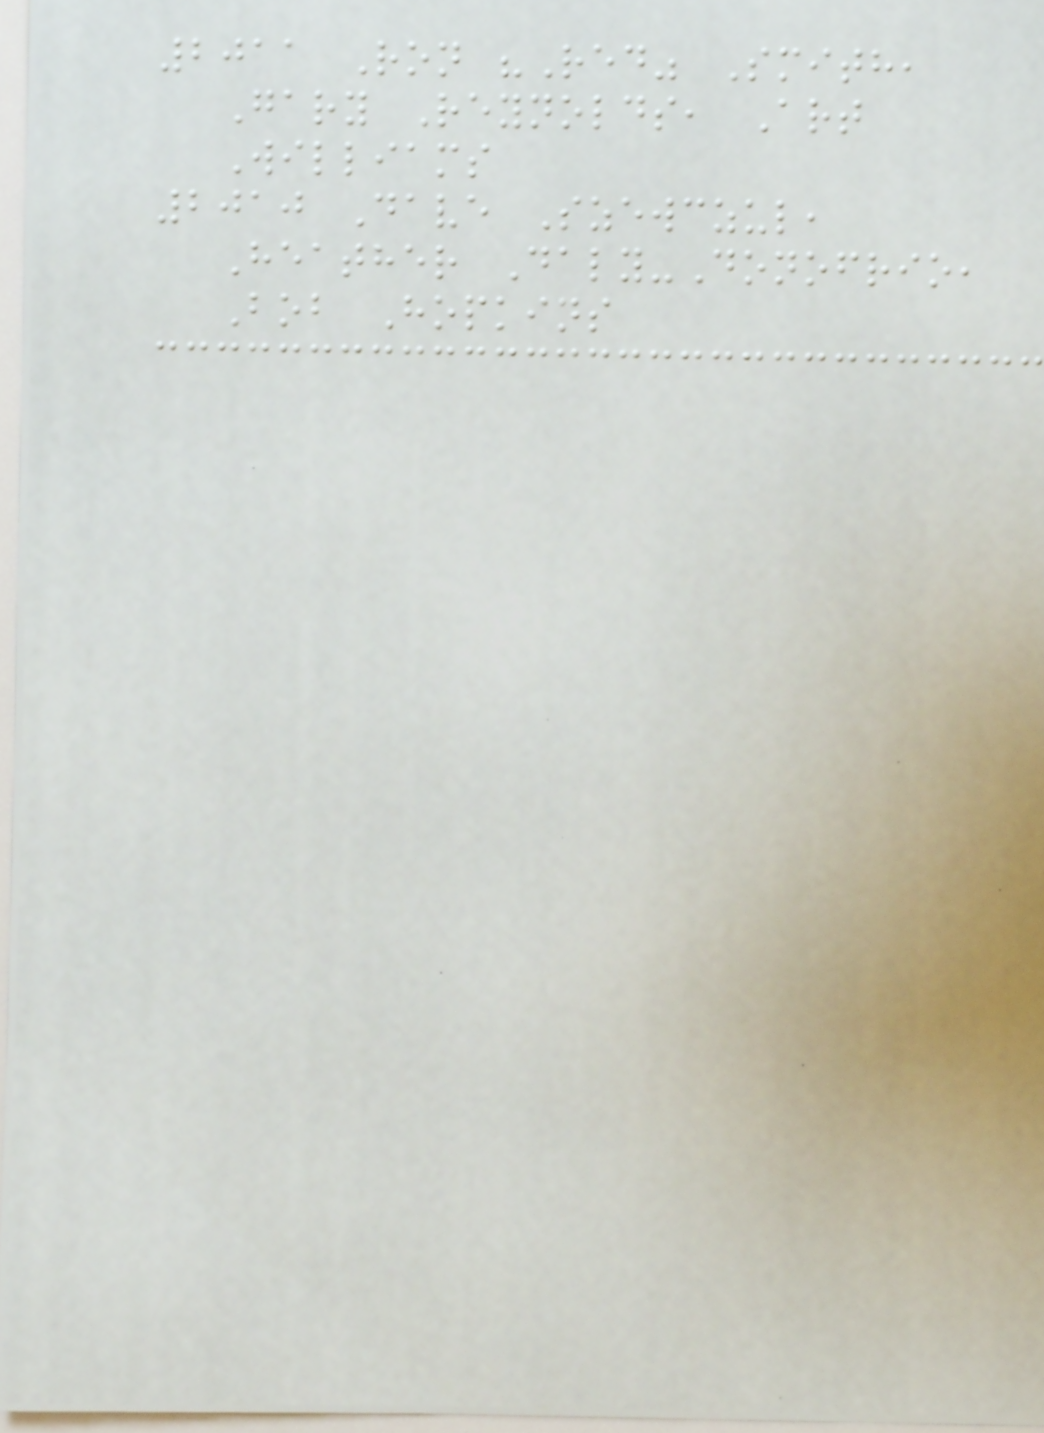2011 Ron "Red" Smith,
Gary Reynolds, Art
Williams
2010 Dave Szewczul,
Heather Daly-Donofrio,
Bob Hopkins
